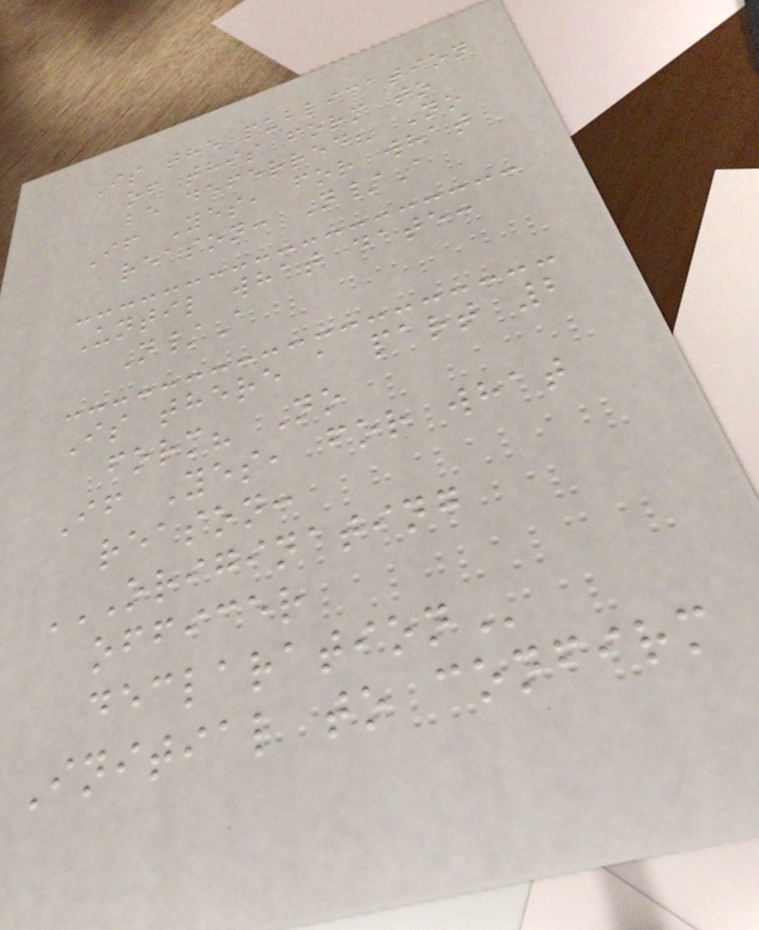Is the publication
of this form to
be deferred? No
If Yes, for what
reason: N/A
Until what date:
N/A
Is there a part 2
form? No
If Yes, for what
reason:
ORIGINATING
OFFICER
DECLARATION
Initial to confirm
